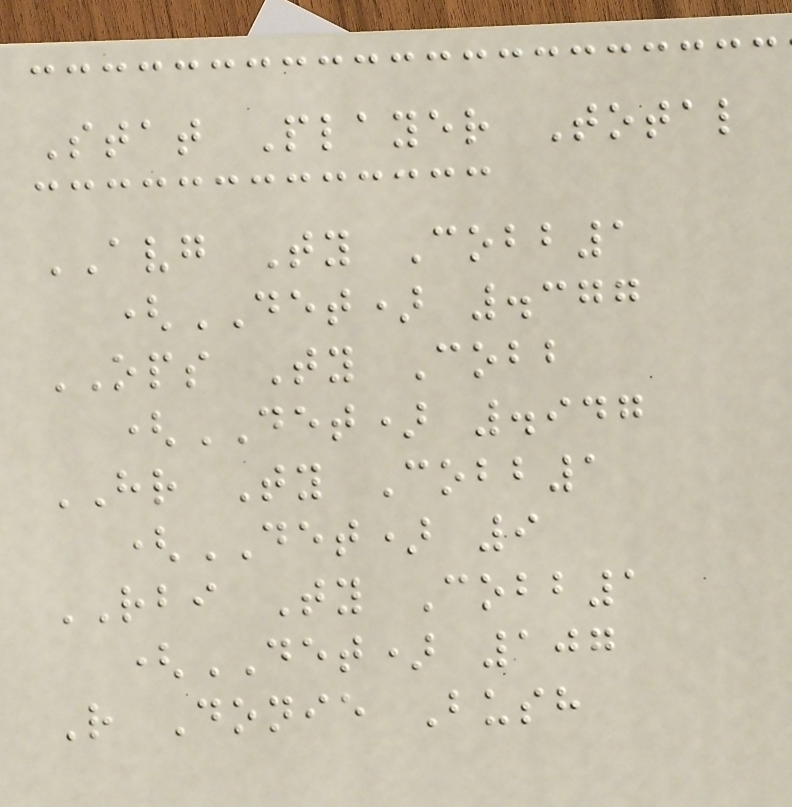Stat Player Total
AVG Ty Cobb1
(DET) .377
OPS Ty Cobb
(DET) .947
HR Ty Cobb1
(DET) 9
RBI Ty Cobb1
(DET) 107
R Donie Bush
